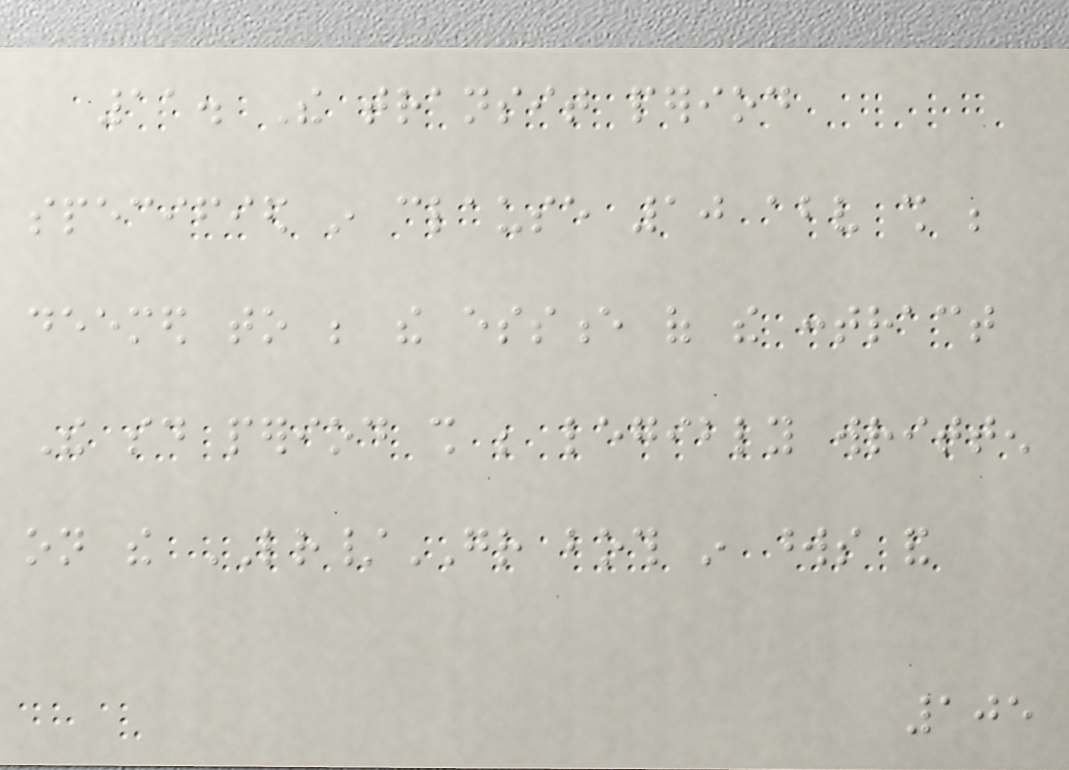11. The transit period
specified in clause 10 above shall be
deemed to be the essence of the contract
The said period shall be legibly written
on the LR/GR both in words and
105
